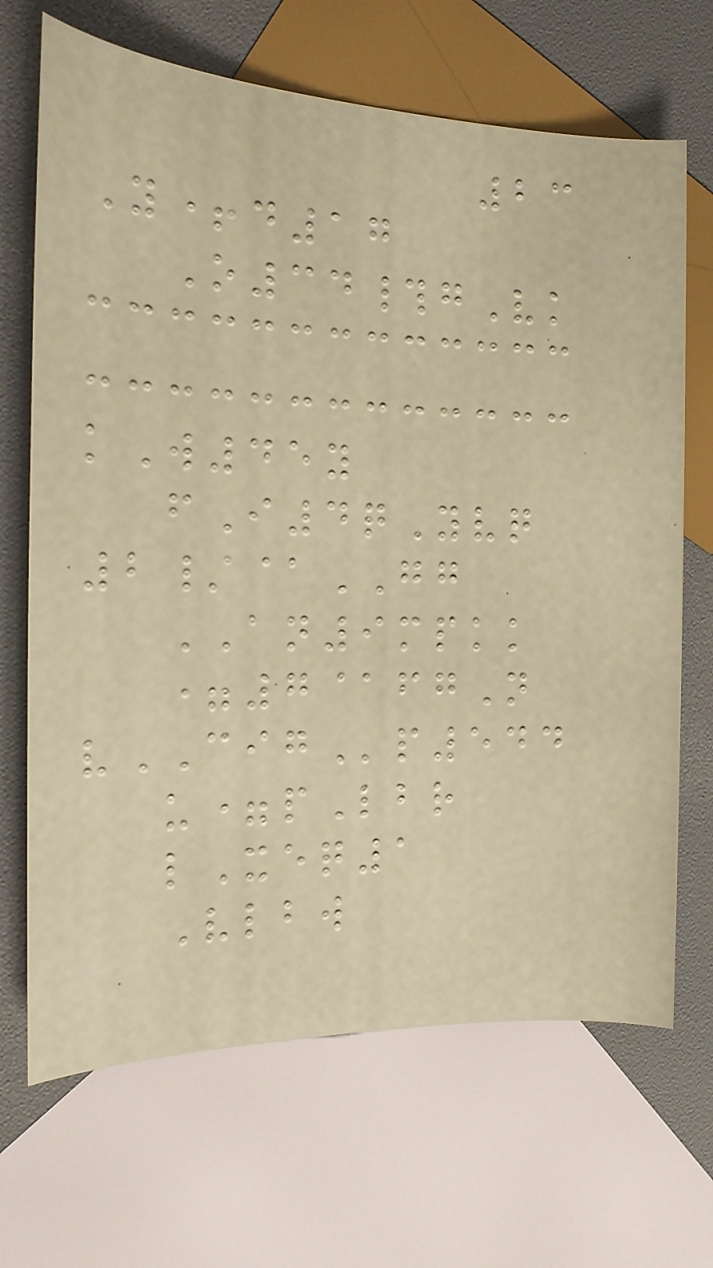23
Y+d17
O34#gVk
kW45y
fI4qYvq
2/@GG
AN9mpkk
=7@fgN
vCIGp544
u=pLbr
lXeq1
Vlbw
